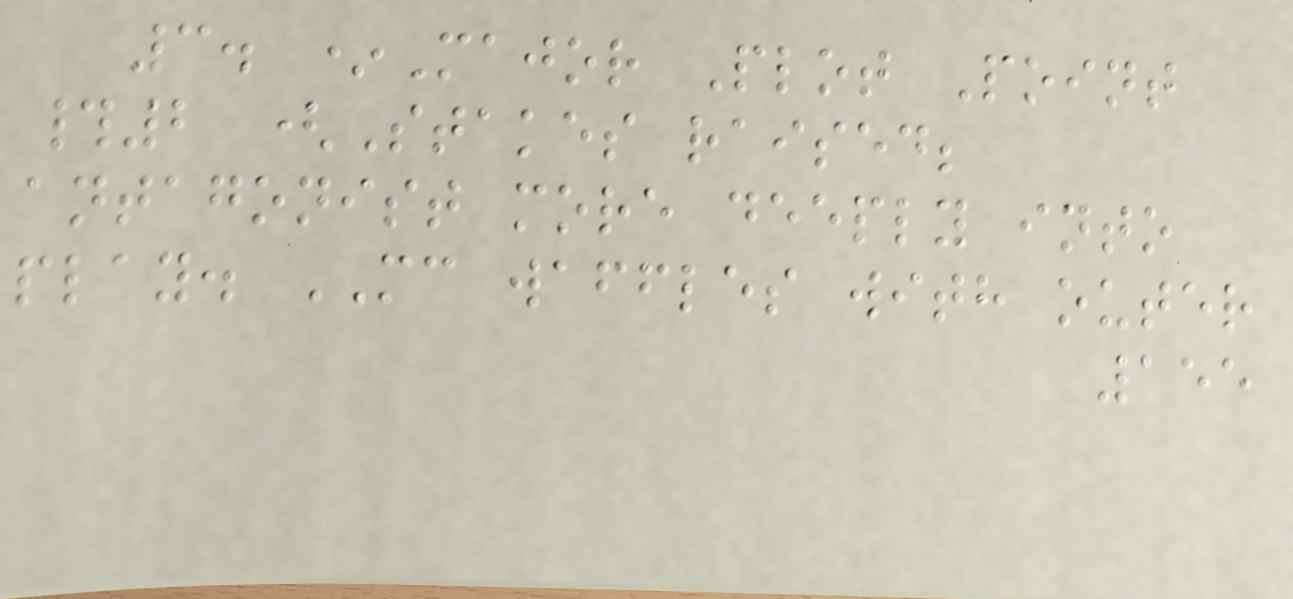3. *Major Plot Point
#2 (Stakes raised;
antagonist more deeply into
play. MC waffles with outer
155
